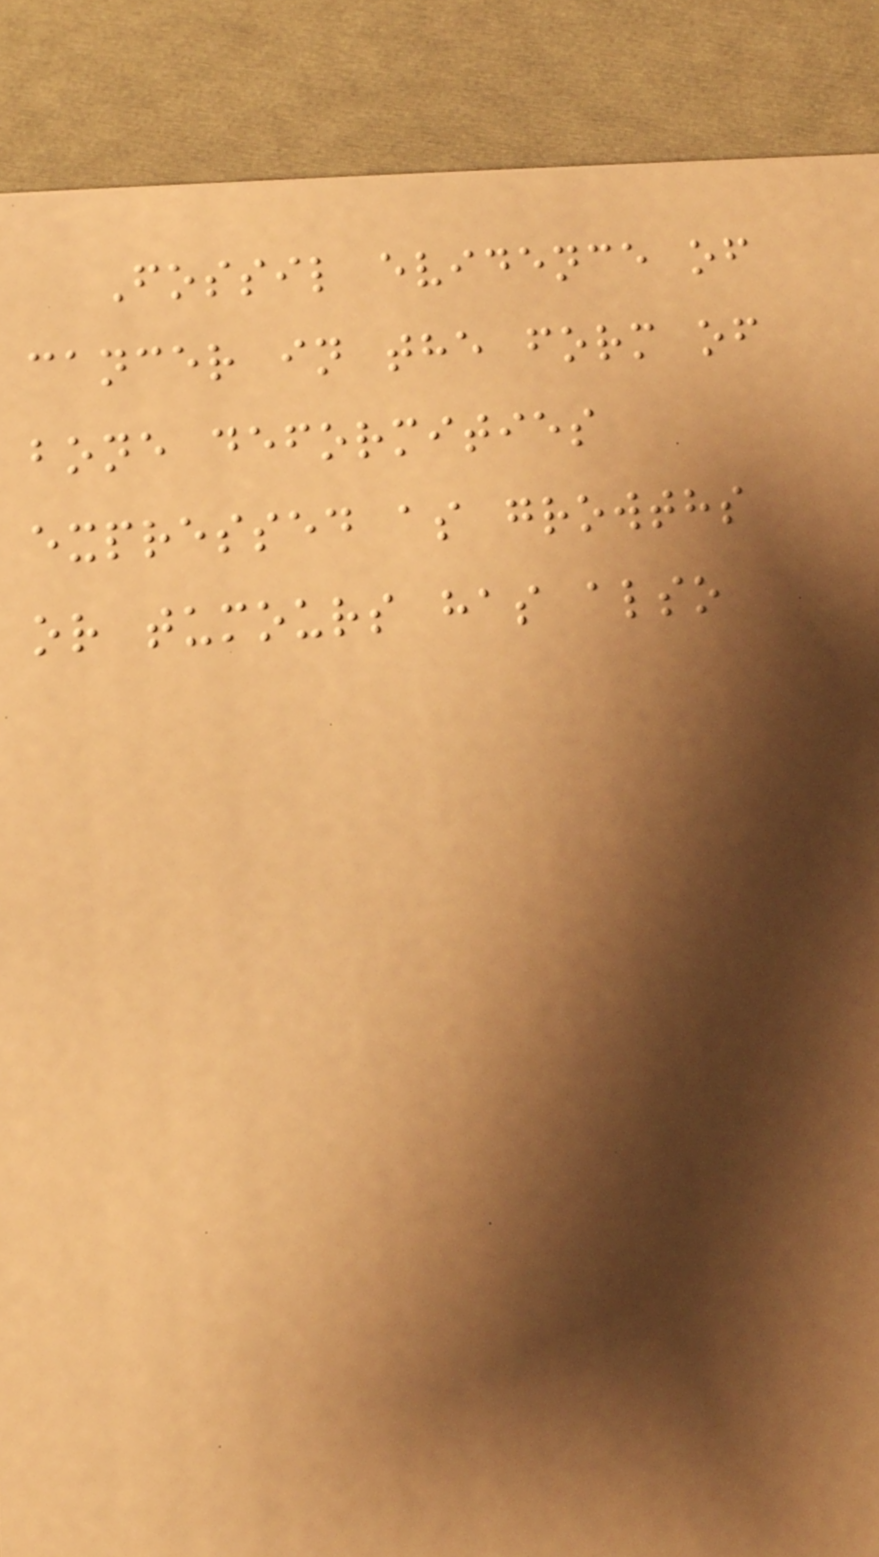Fossil evidence of
cancer in the form of
bone deformities
expressed as growths
or tumours has also
